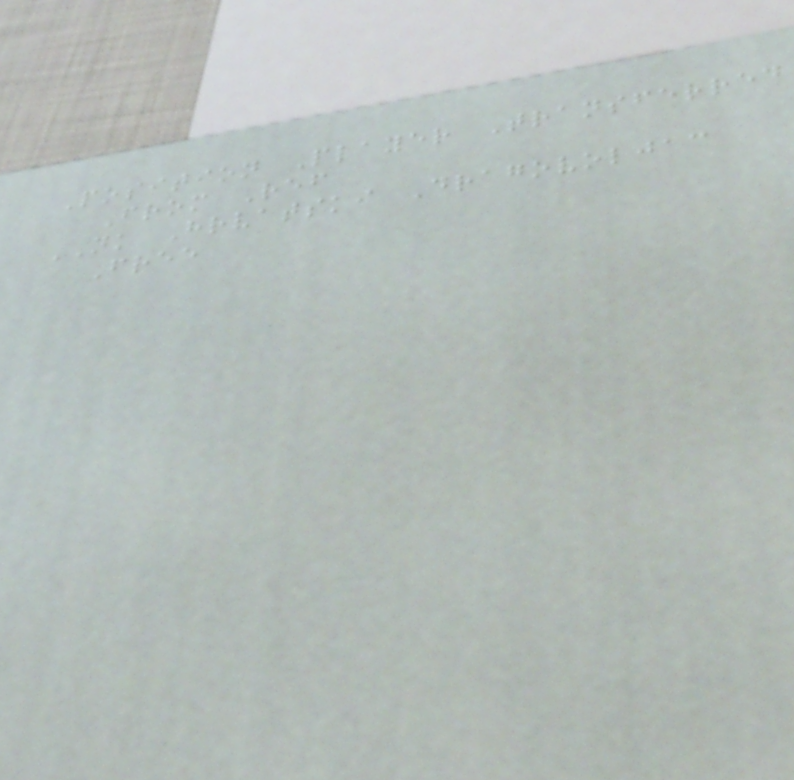Position Player Transferred
From Ref
NK Hrvatski Dragovoljac
Free
